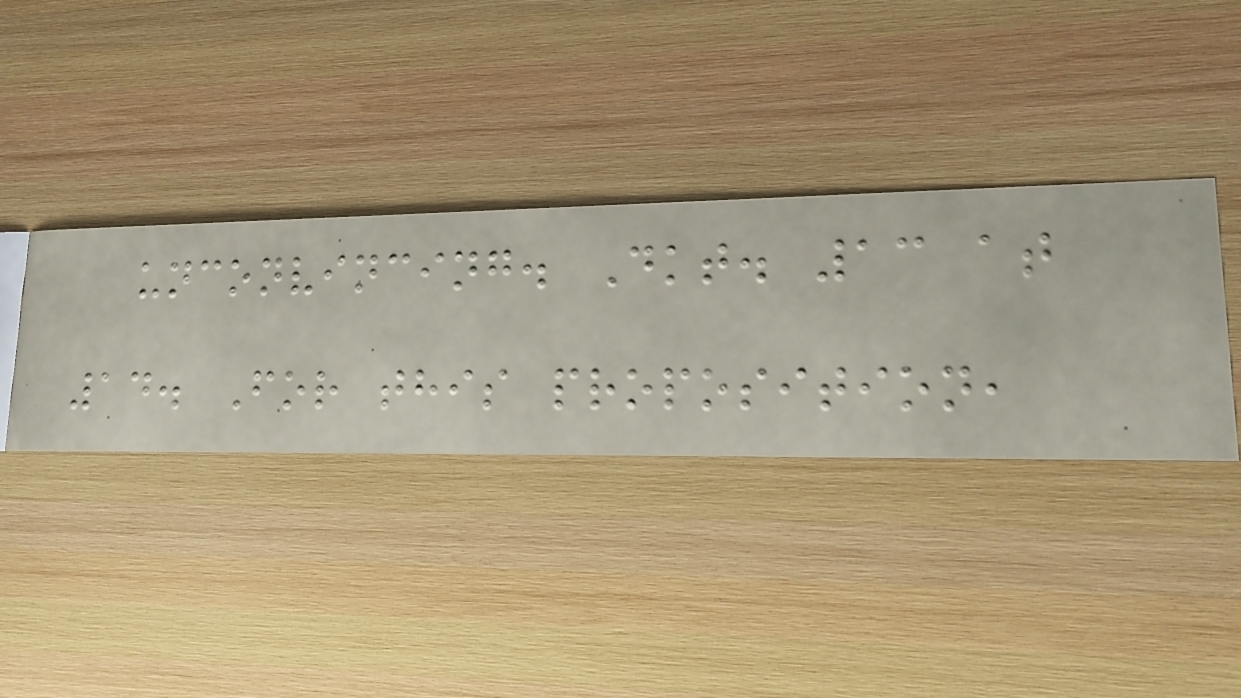unconvincing. Dkt. 13 at
14. For this proposition,
